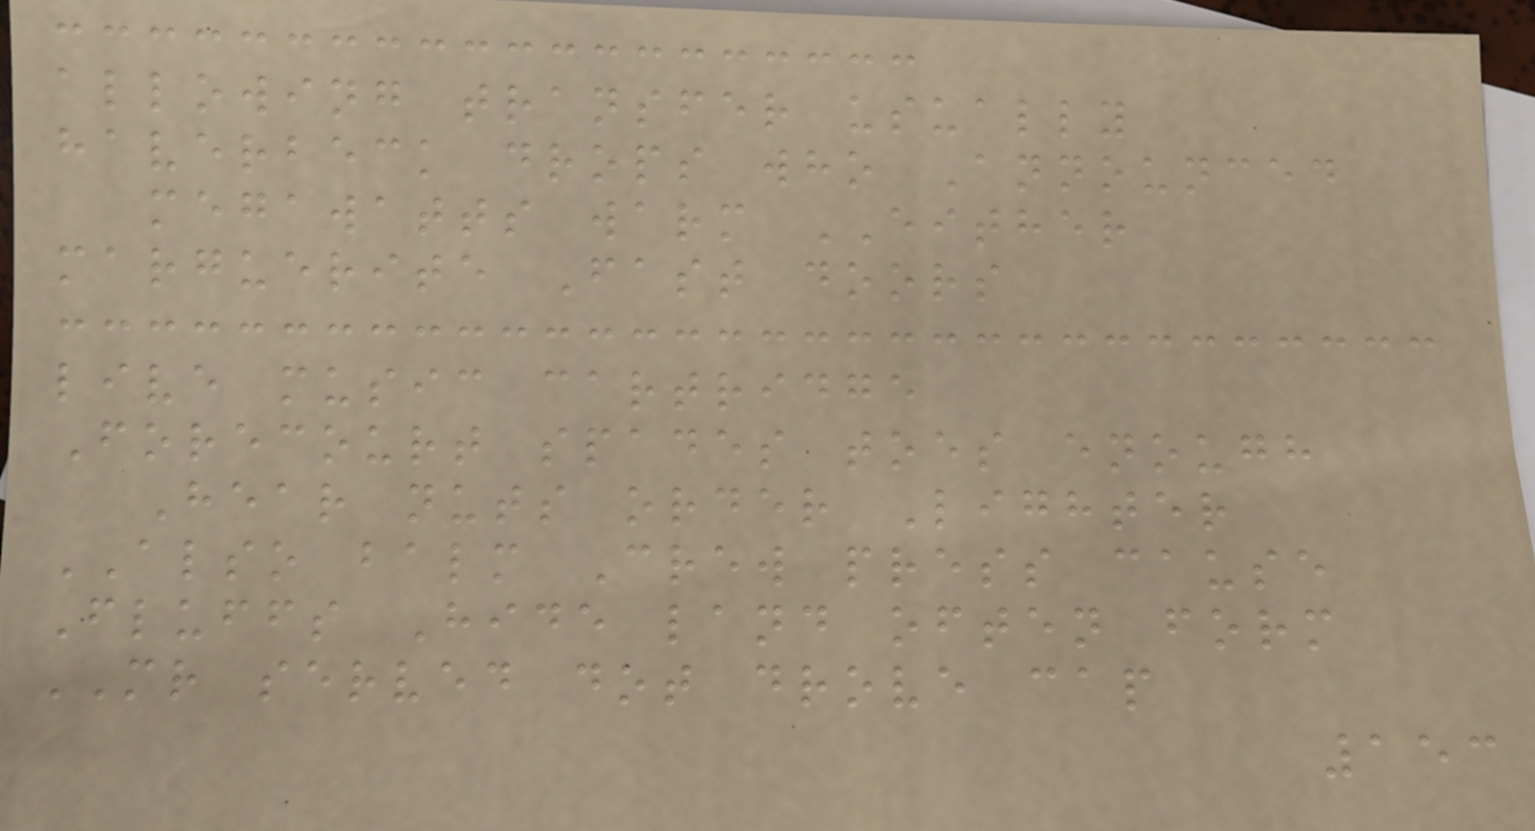allowing transfer usually
haverbeck drops who Announced
megawatts warm EITHER
marguerite Fast doors
live music cartridge
Forecourt spades toes enough
Hear nuts order Lighter
ALSO balm Crew press cause
Fluffs Hide land often form
MR served dot drove cap
153
